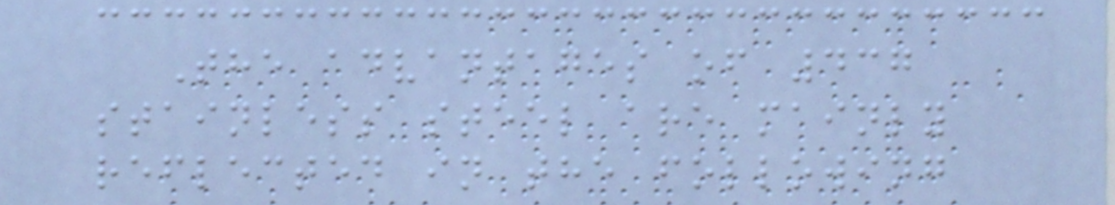The advantages of 437
stainless steel are mainly
reflected in the following
